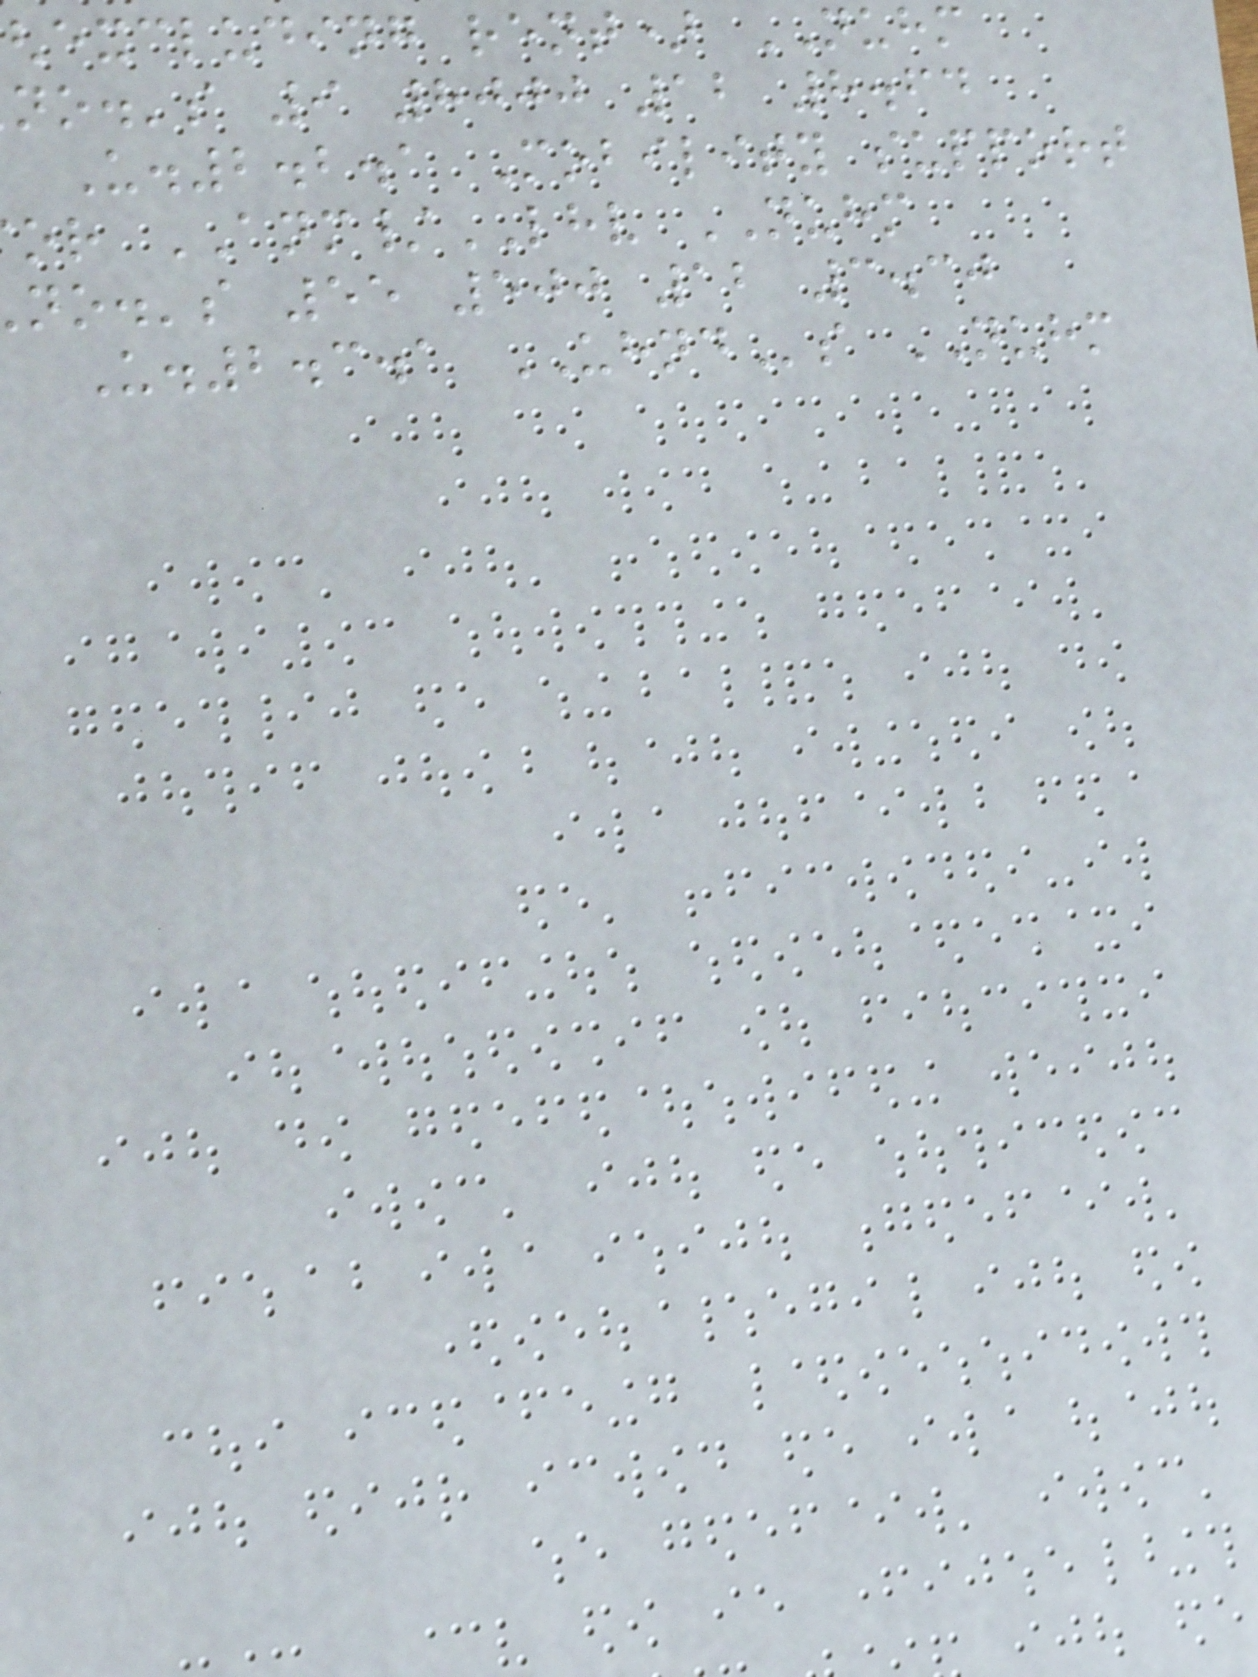excluding rent) NUHM
no.'s 9 8000 12 8.64
U.2.2.1 Mobility support
or ANM/LHV NUHM
no.'s 55 500 12 3.30
U.2.3.1 UHNDs NUHM
